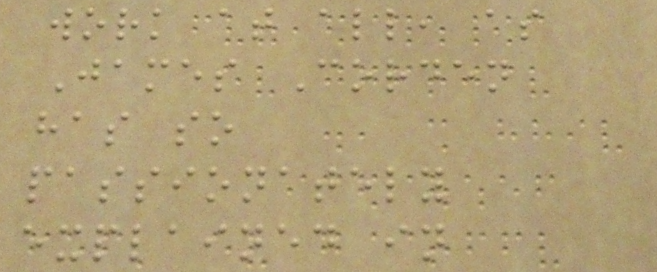work at all, as
James Corden
has so
passionately
explained in
